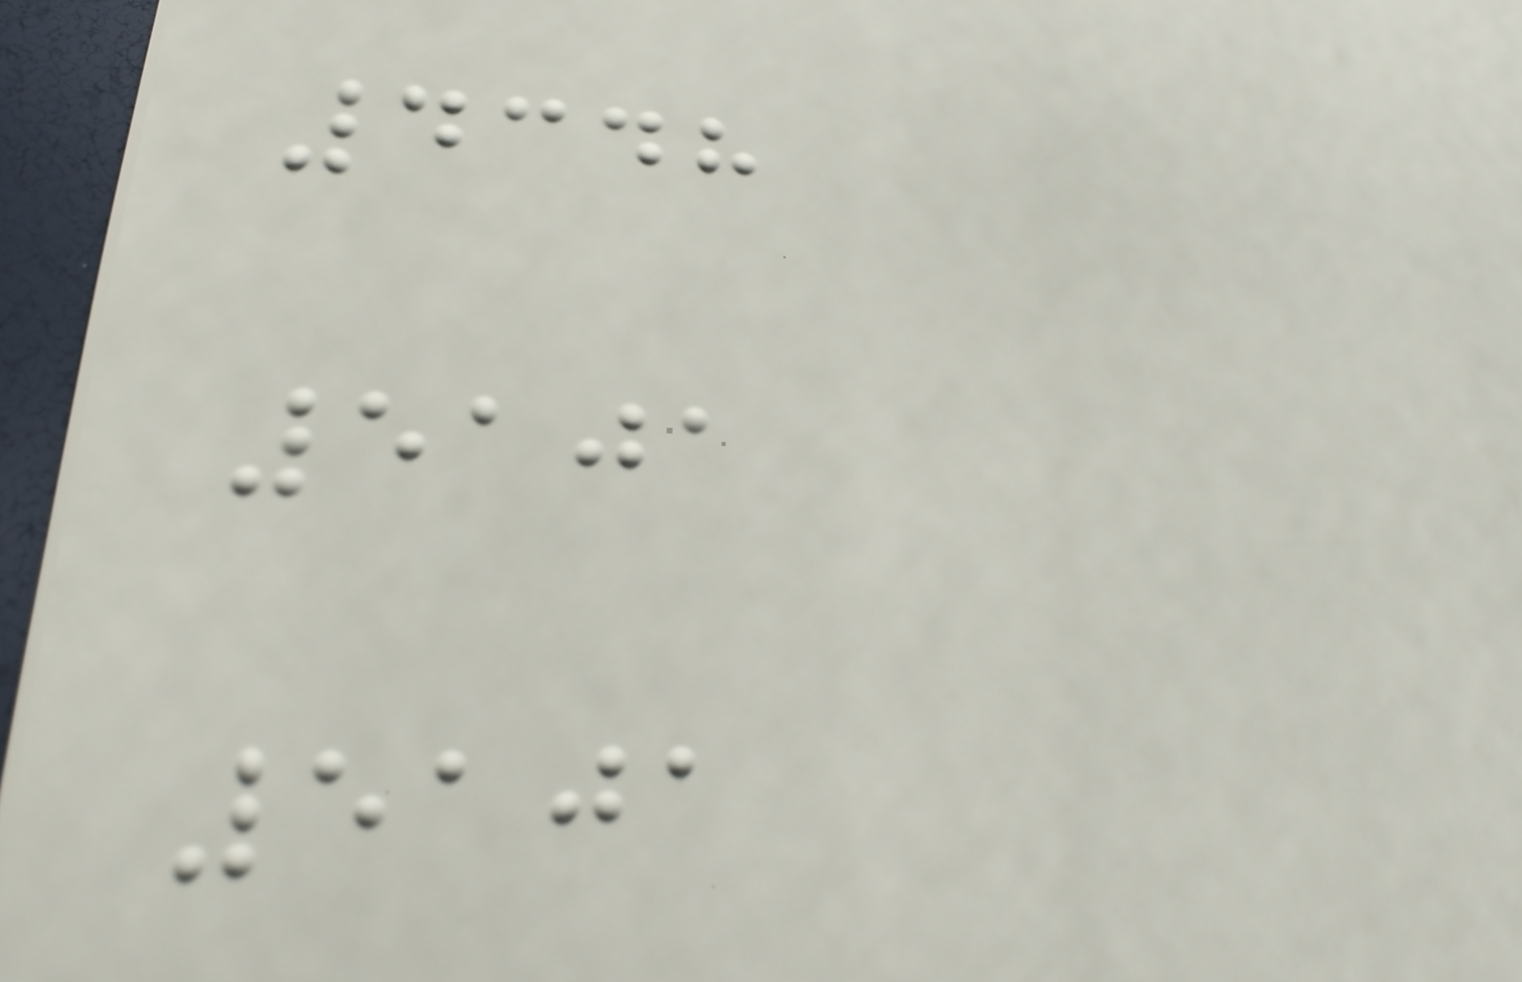4348
5101
5101
